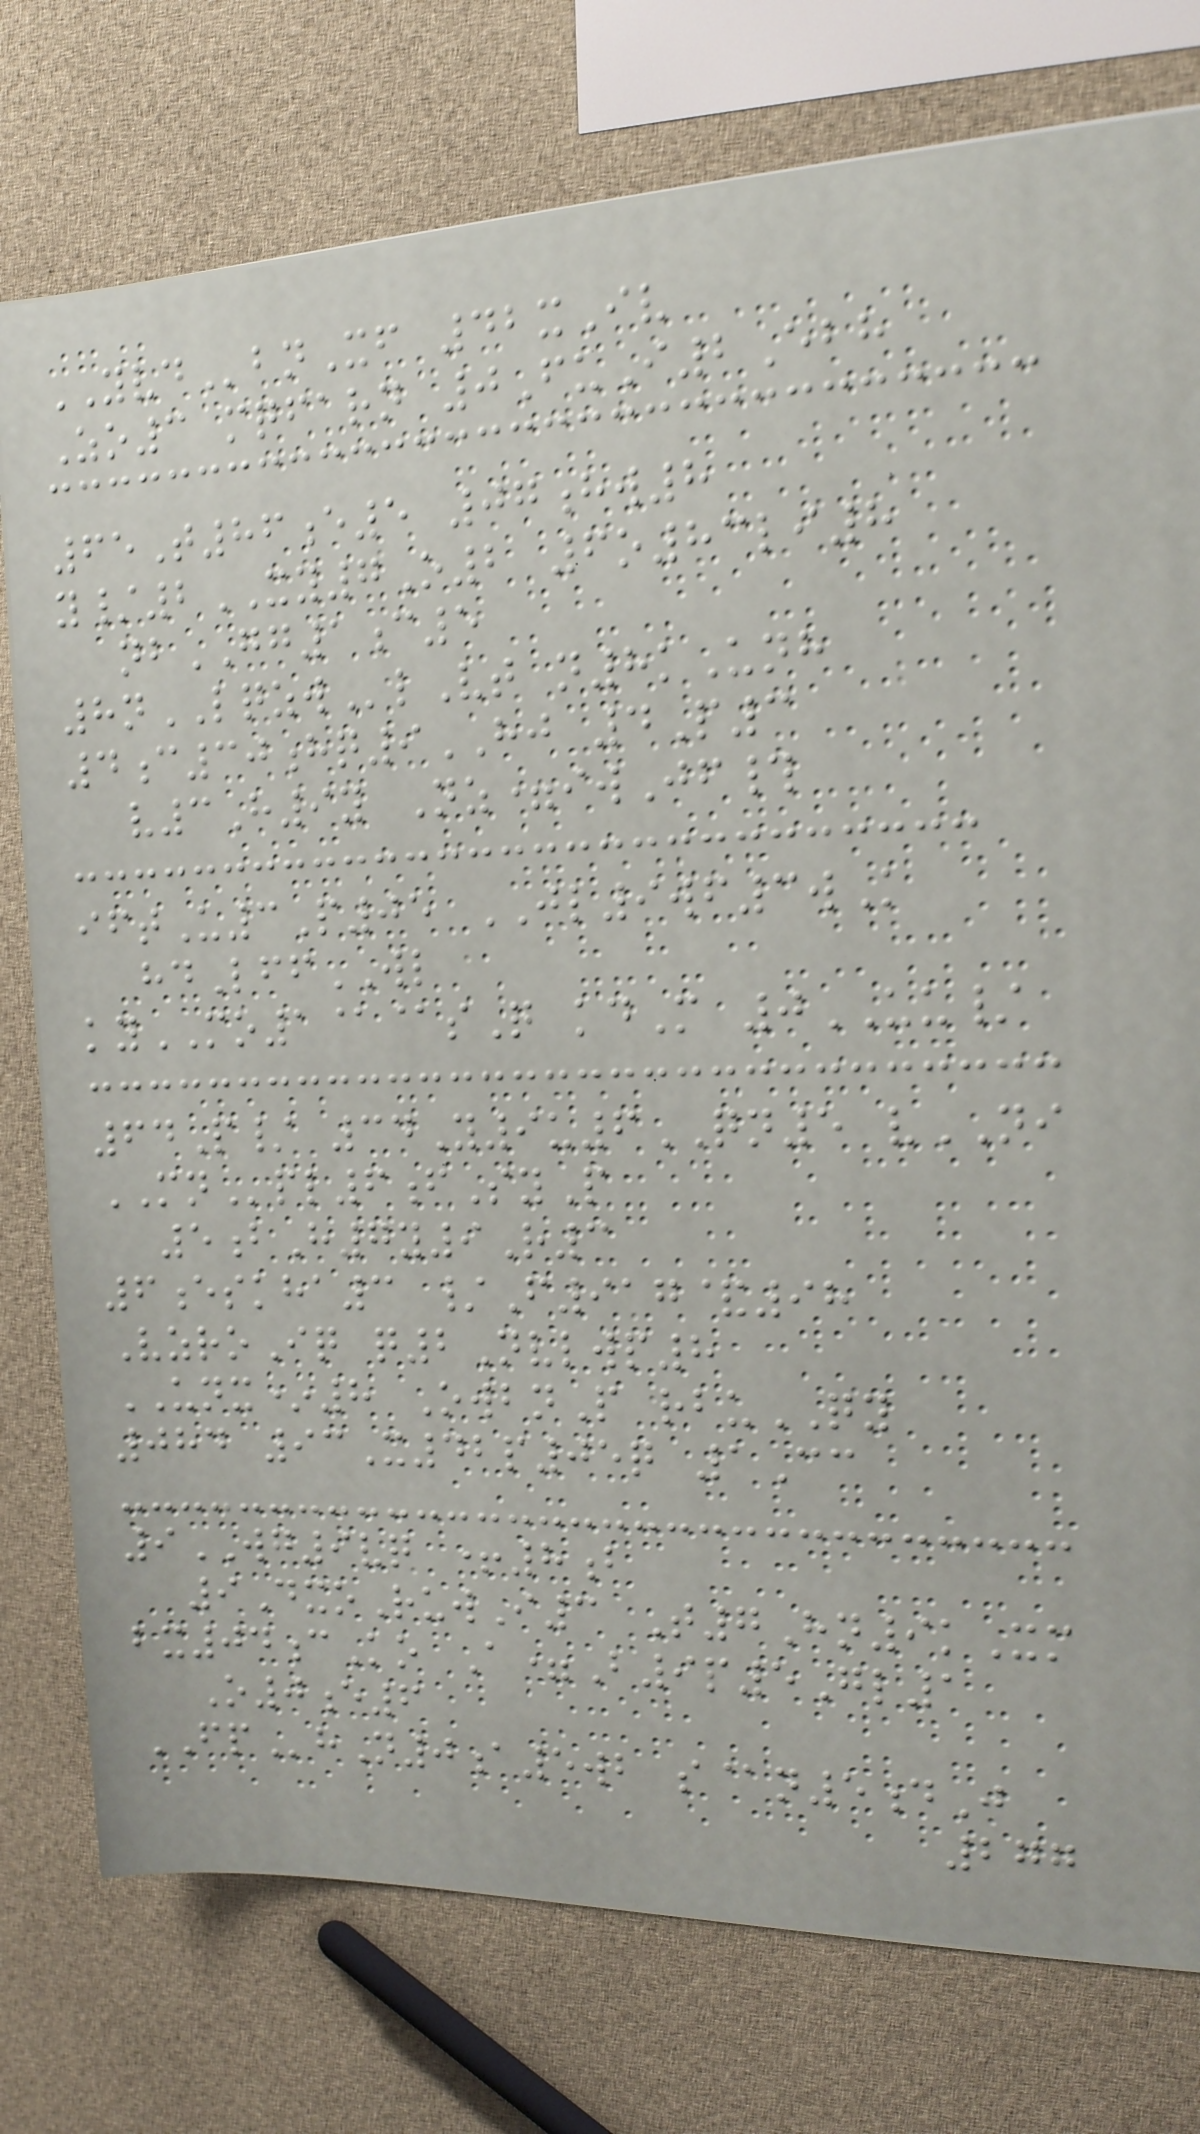YVDbnXf 42xIv
Zo3 mqfarn 0FuI2Ebh
65T86e5 07hw8
y/2XY7O2 6o83li8
nbGG1c5
8nLQZWlVt n8kUnh
4c30hq9HJ 4P3
v3H9y Nz=iwJf#
iftU3P05 JL9wf3wK
hdLffWL
kyMO1@@sQ kdM 0UU/
64P/ 34Y9u6QN5 vNI
MNpl6fSyP
5bH7y9R3
6eskha3 /F917&98
VzroIq q2Nvlwp8
UNX*8 OwbnP rbuQY
084 93X42p05q 1Cc
9WG9vq +8b
9DxoRuwI3 T7Hn9kXm
bx04cKo A=B9p5Gl1
O0e6
FPhN0a5wb s@n5dJ
277
